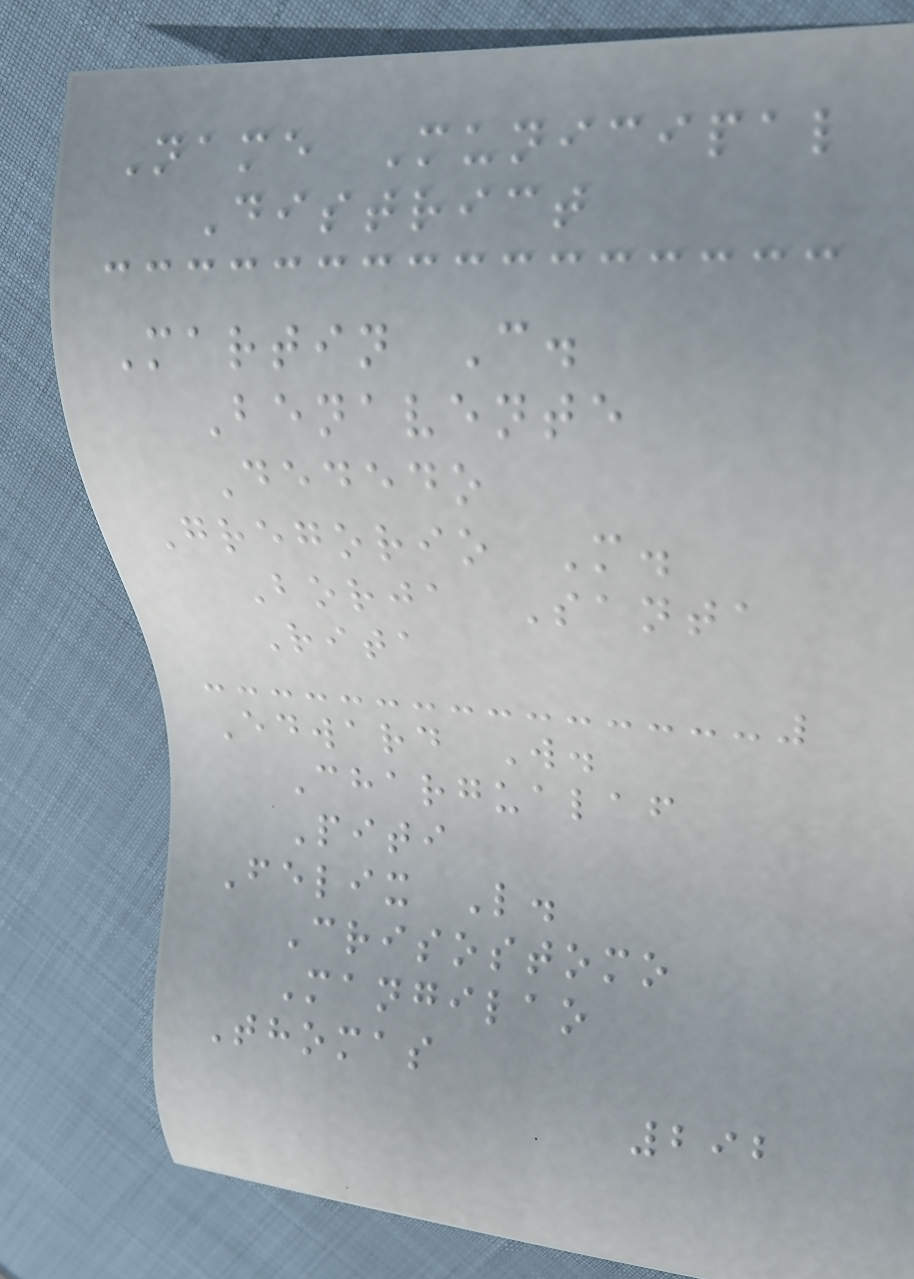Name Municipal
District
Martin C.
Benavente
Dededo
Gregorio M.
Borja Santa
Rita
Edward W.
Chargualaf
Piti
Felix L.
Crisostomo
Mangilao
Thomas
292
